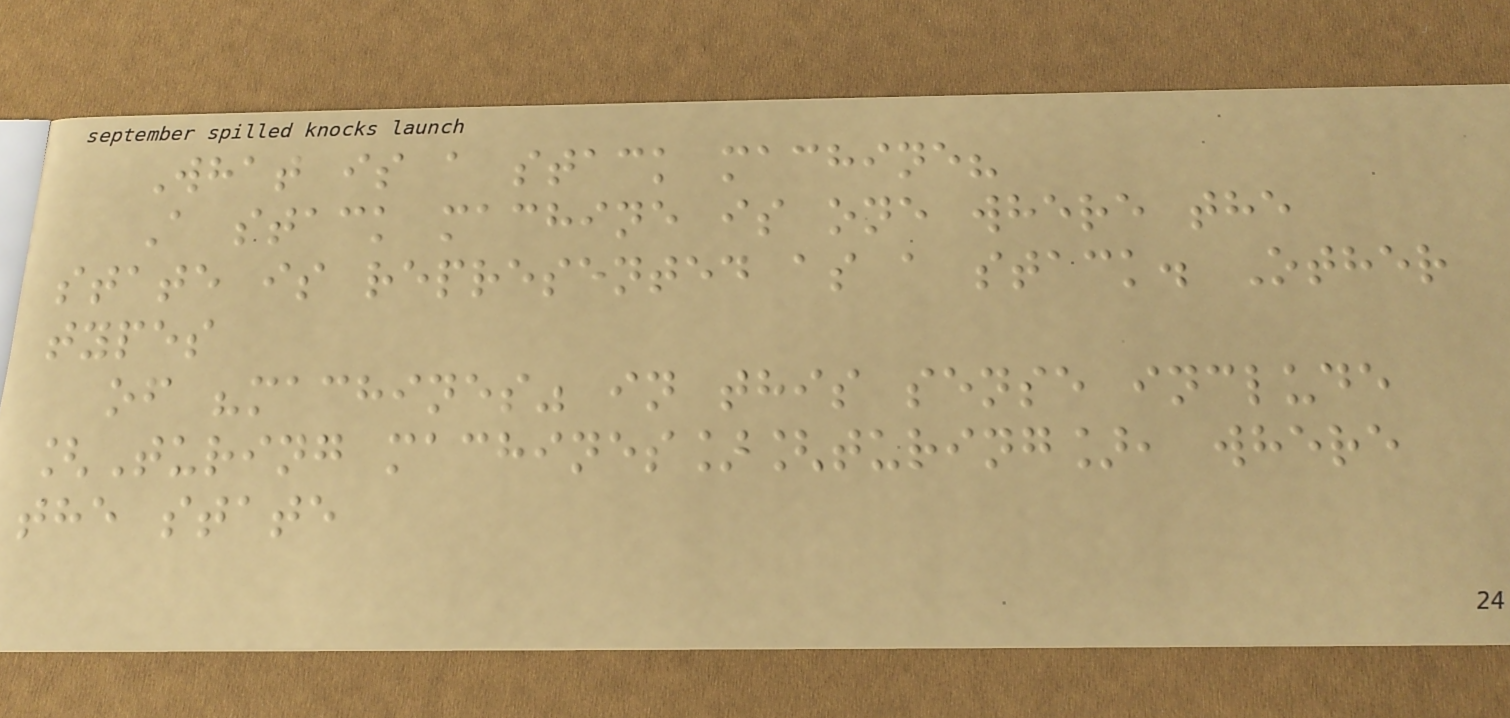What is a stack machine?
A stack machine is one where the
state is represented as a stack. Other
types
of "machines" in this sense include
[Turing machines][turing], where
the state
